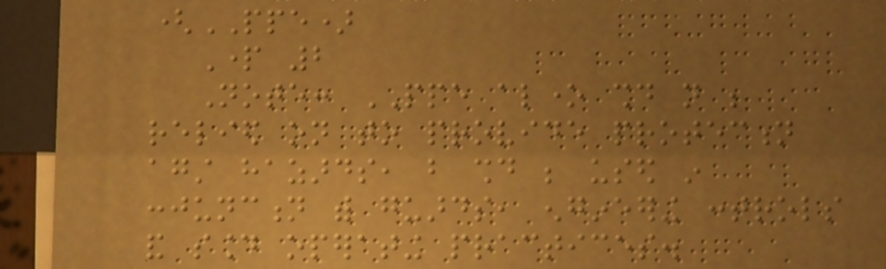(PPE)
Part 2
Note: PPE alone should not be
relied on to provide protection
against hazards, but should be used in
conjunction with guards, engineering controls
and sound operating practices.
